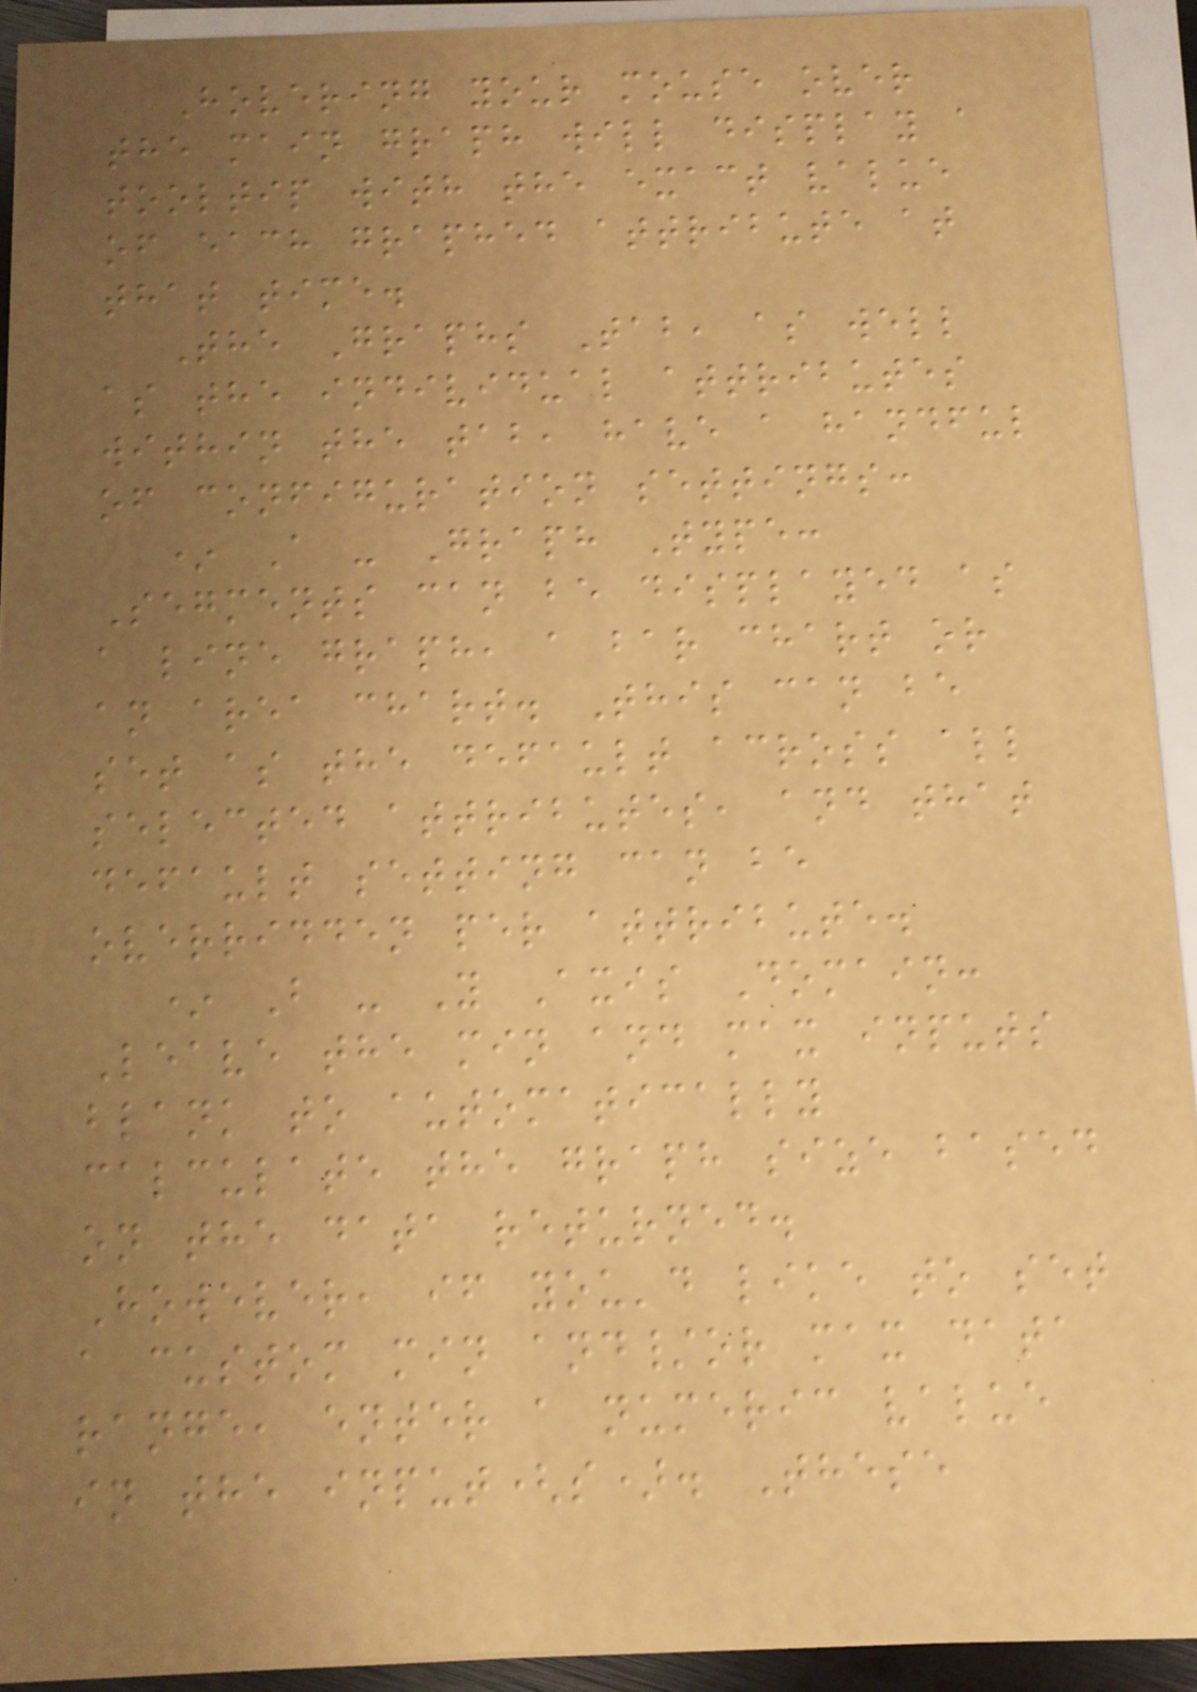Hovering your mouse over
the main graph will display a
tooltip with the exact value
of each graphed attribute at
that time.
The Graphs Tab, as well
as the individual attributes
within the tab, have a handful
of configuration settings:
* A - Graph Type:
Segments can be displayed as
a line graph, a bar chart or
an area chart. This can be
set as the default across all
selected attributes, and that
default setting can be
overridden per attribute.
* B - Y Axis Domain:
Leave the min and max inputs
blank to automatically
calculate the graph size based
on the data returned.
However, if you'd like to set
a custom min and/or max data
range, enter a numeric value
in the input(s). These
